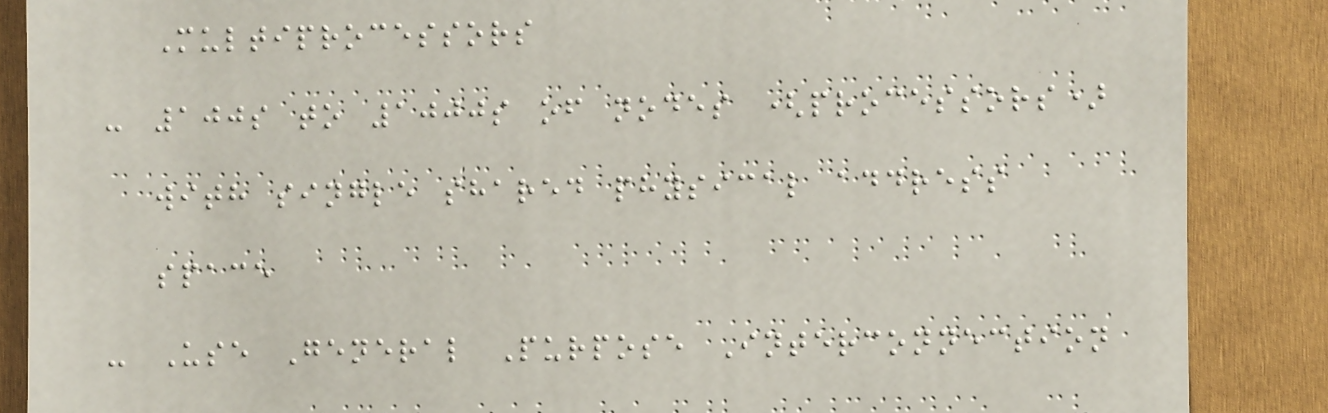Multiprocessors
- 100s to 1000s of nodes (processors)
with single shared physical address
space
- Use General Purpose Interconnection
